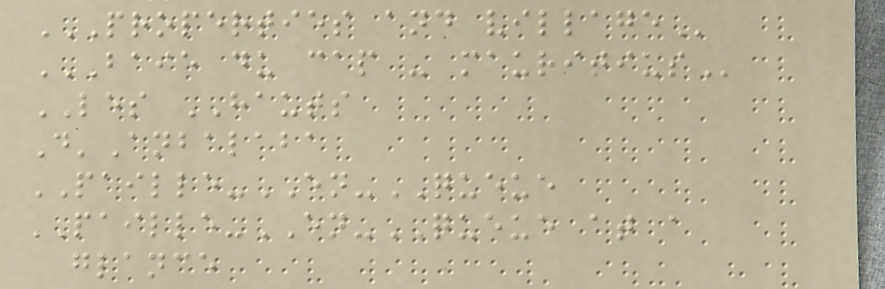PROPERTIES AND VILLAGE
BAIE DU CAP - MAURITIUS
LES HAUTS
D'Anbalaba
PAILLE-EN-QUEUE
PAILLE-EN-QUEUE at a
glance
